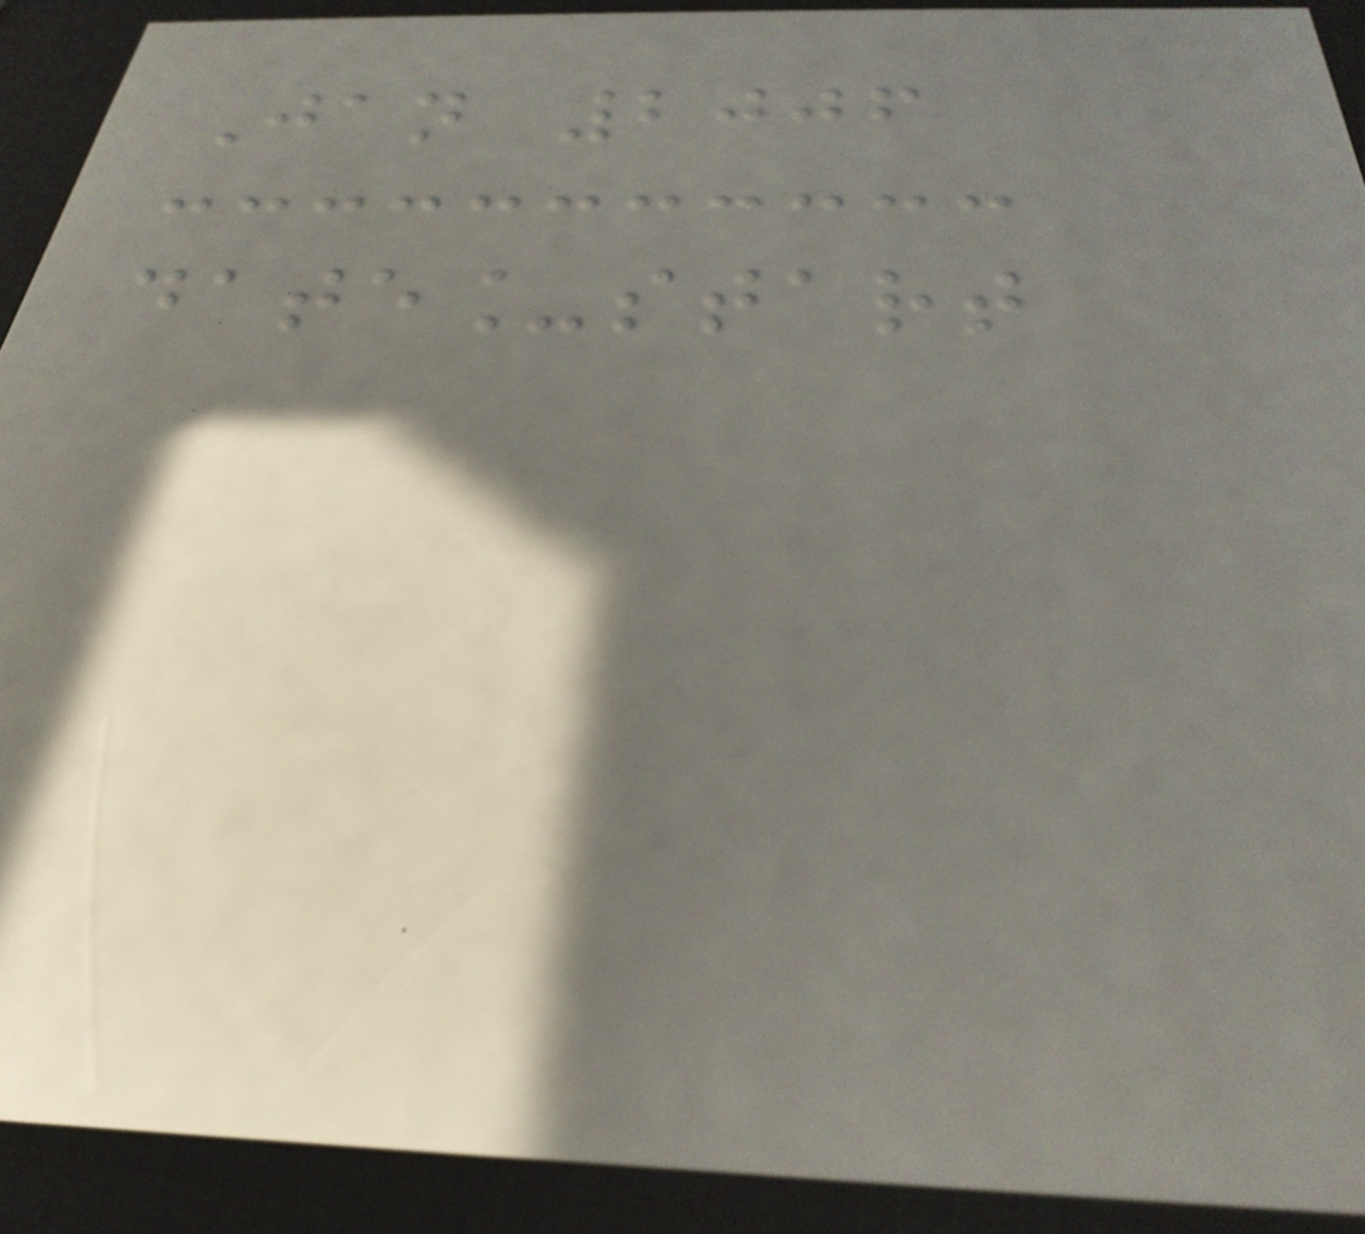Jan 2006
date_start
